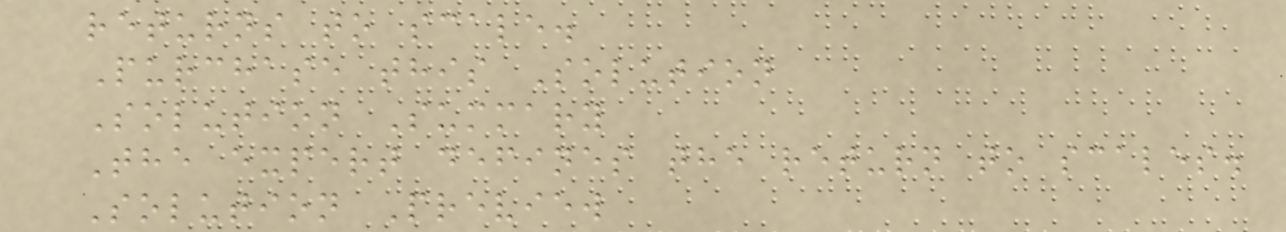returns to scale.
Purchase this Solution
Solution Summary
The expert defines the return to scales.
Solution Preview
